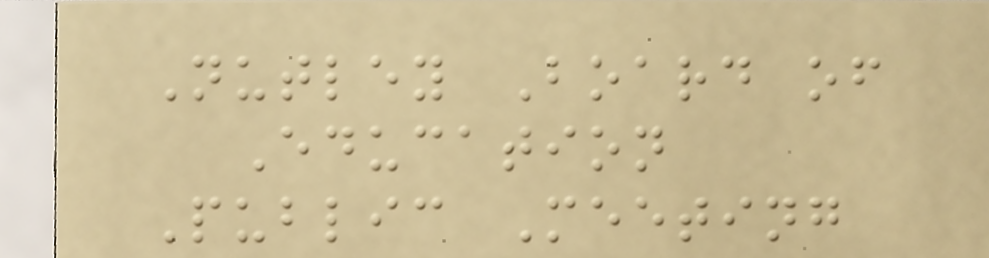Nutley Board of
Education
Public Meeting
